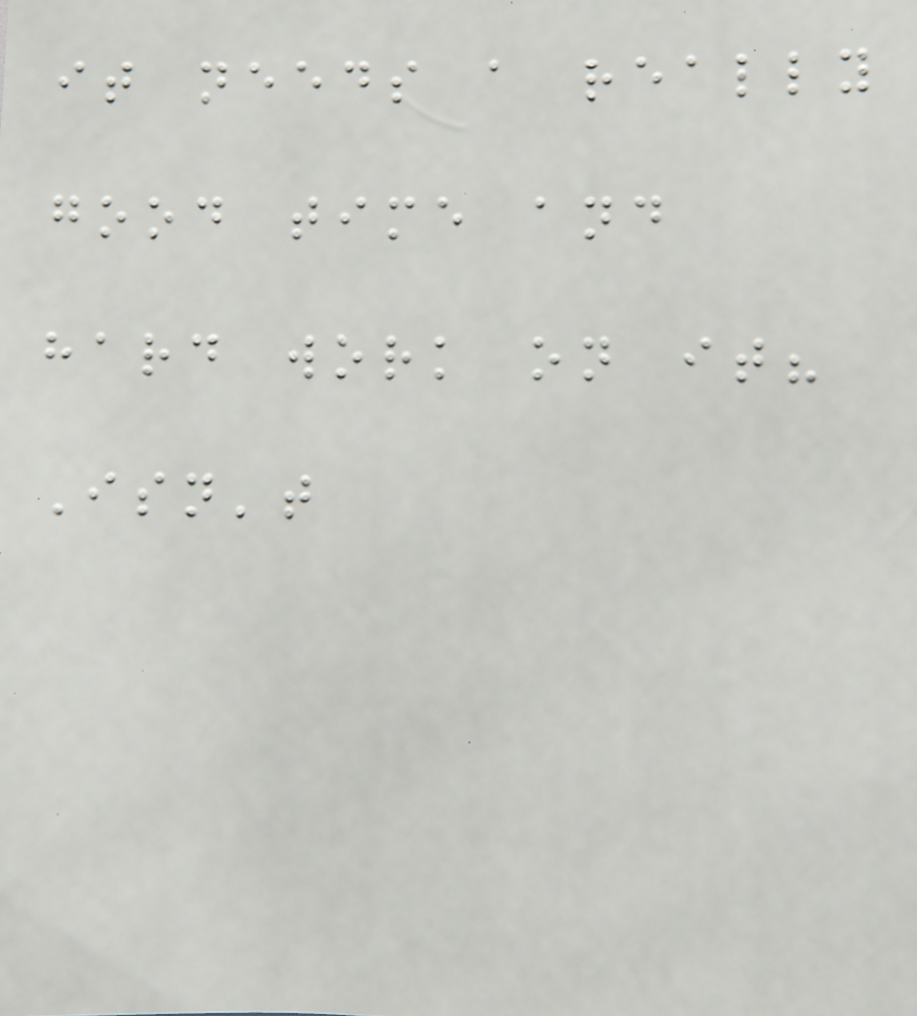it needs a really
good time and
hard work on it?
Isn't
